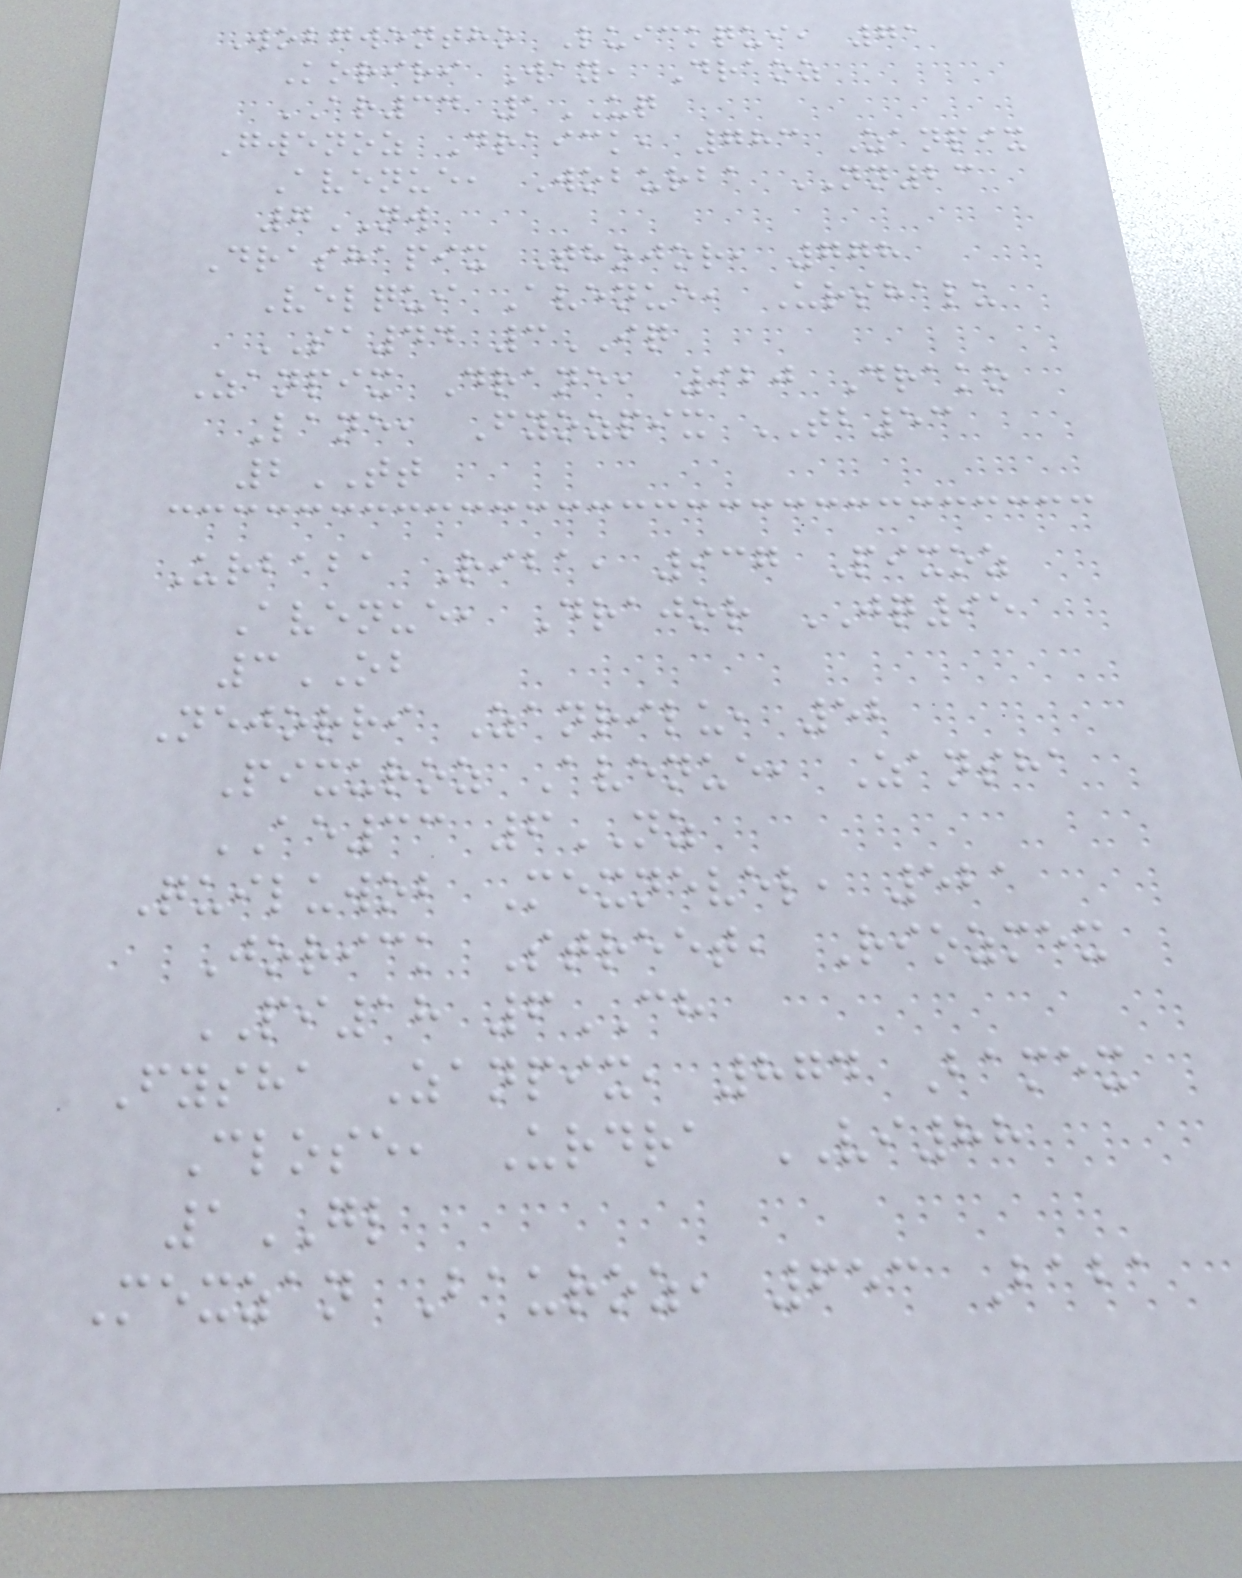Wobgwentho Luickqui, 71
Koriri Way, Draoz
AR34 1UQ
Gwenoz Draick, 783 Zanpix
Avenue, Woburba NN23
7NW
Drashapix Thojor, 778
Velqui Avenue, Urshalu
SA44 3IQ
Zanpix Drane, 920 Drako
Lane, Fyozpix TB53
2TT
Urbaba Riba, 937 Pixoz
Avenue, Drajor JQ95
3OB
Nejorri Zanrilu, 52
Pixuroz Avenue, Zansha
AE33 6NZ
Quiluwob Mexnevel, 521
Jorick Street, Riozmex
PI18 6CH
Fysha Zanpix, 874 Bamex
Close, Urdra VI88
1GL
Mexzan Bauroz, 653 Baba
